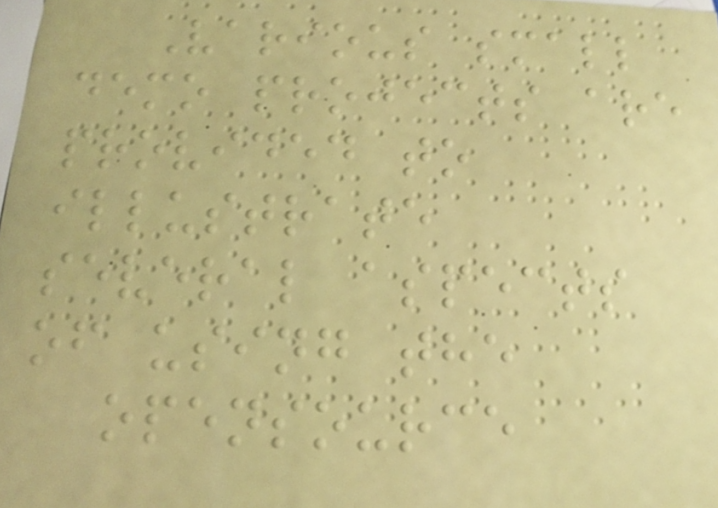Various small
demo projects are
provided to
illustrate
several aspects
of using the
opensource
